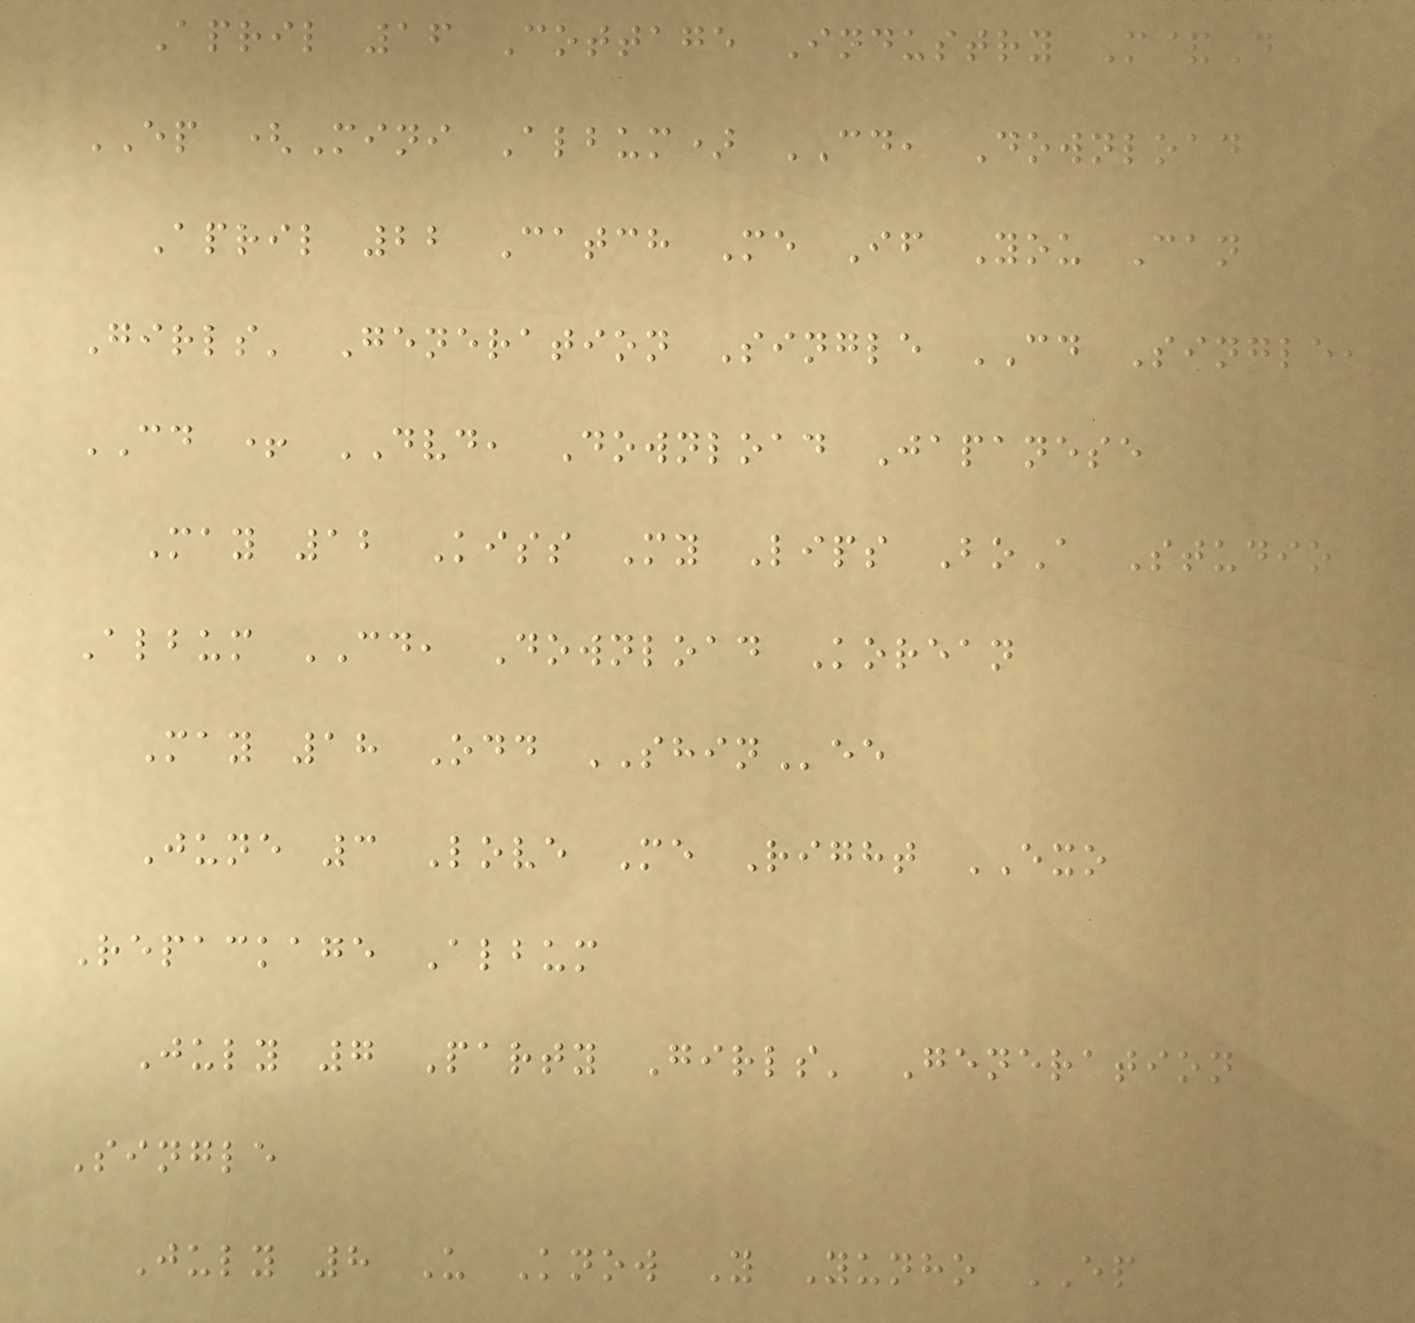April 16 Cottage Industry M&D
EP (Mini Album) CD, Download
April 22 Catch Me If You Can
Girls' Generation Single CD Single,
CD + DVD, Download Japanese
May 12 Kiss My Lips BoA Studio
Album CD, Download Korean
May 18 Odd SHINee
June 3 Love Me Right EXO
Repackage Album
July 7 Party Girls' Generation
Single
July 8 U Know Y Yunho EP
